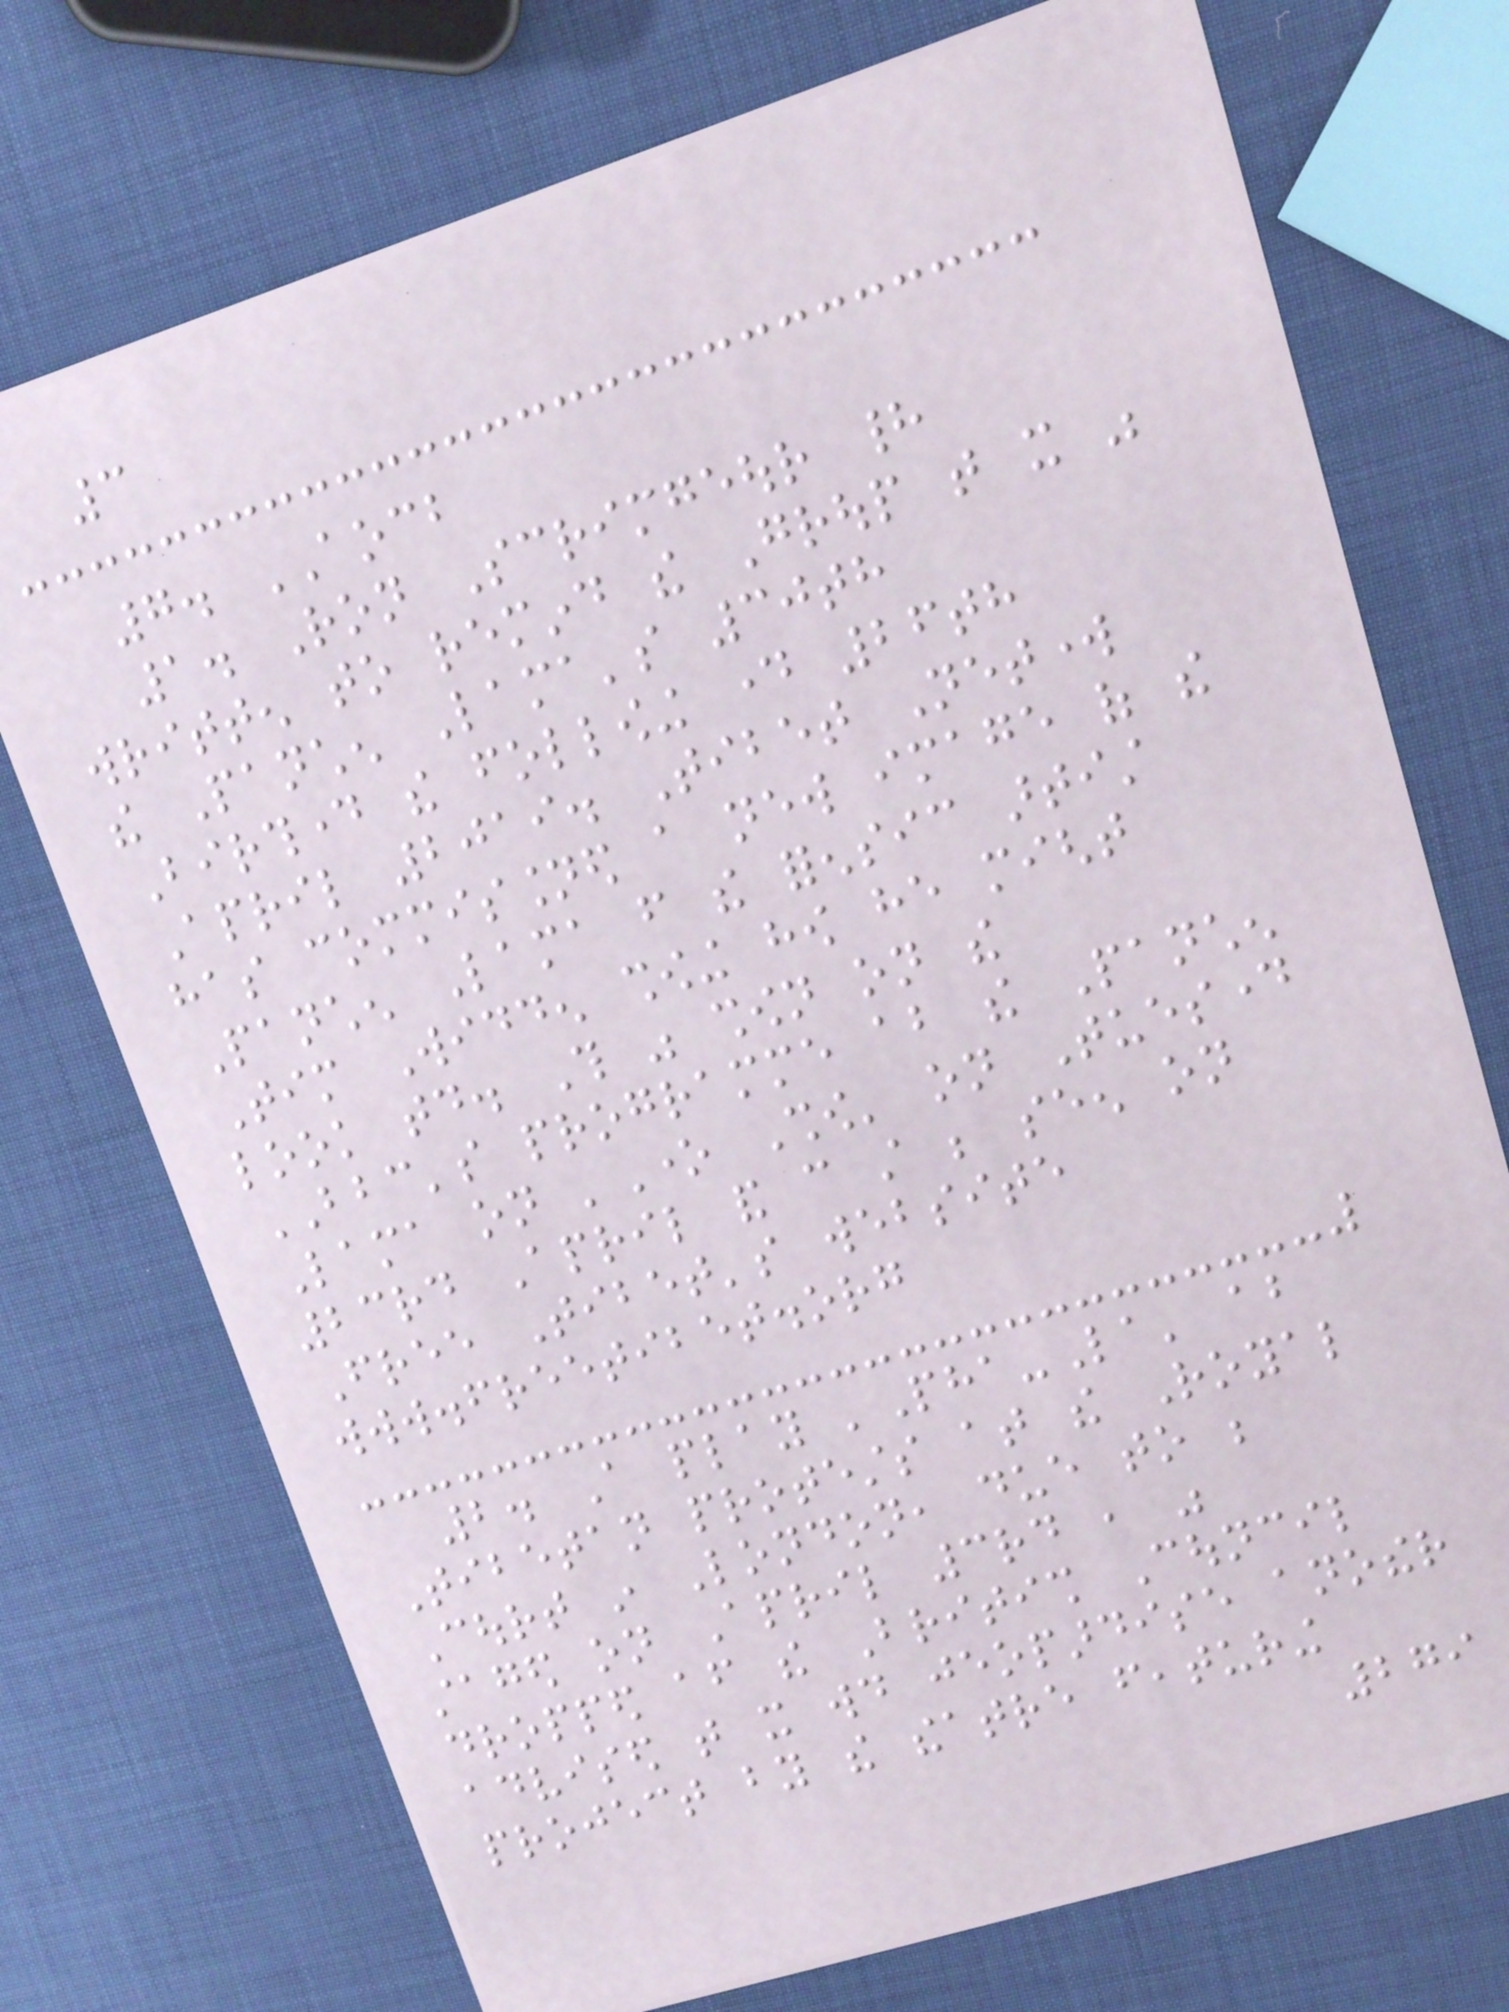3
7. AOCB
1. Ron Scrimgeour had
written to remind the Group that it was
the Panchen Lama's 30th
Birthday the following day 26th
April 2019. Tibet Network
has commissioned a new image of the
Panchen Lama from the forensic artist
Tim Widden showing how he might
look today. This was shown on the
BBC's programme about the Panchen
Lama on 'One Show' on Tuesday
23rd April and can still be seen on
Free Tibet's website
www.freetibet.org
2. A play 'Pha-La' about
Tibetan protests at the Royal
Court in London, due to be
staged on April 3rd , was
dropped after the British Council
advised that it would jeopardise another
project by the theatre featuring
279
